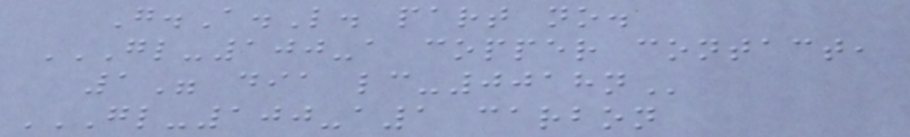G.A.L. part no.
GL-100-A COPPER CONTACT,
1" DIA LC-0018N
GL-100-A1 CARBON
